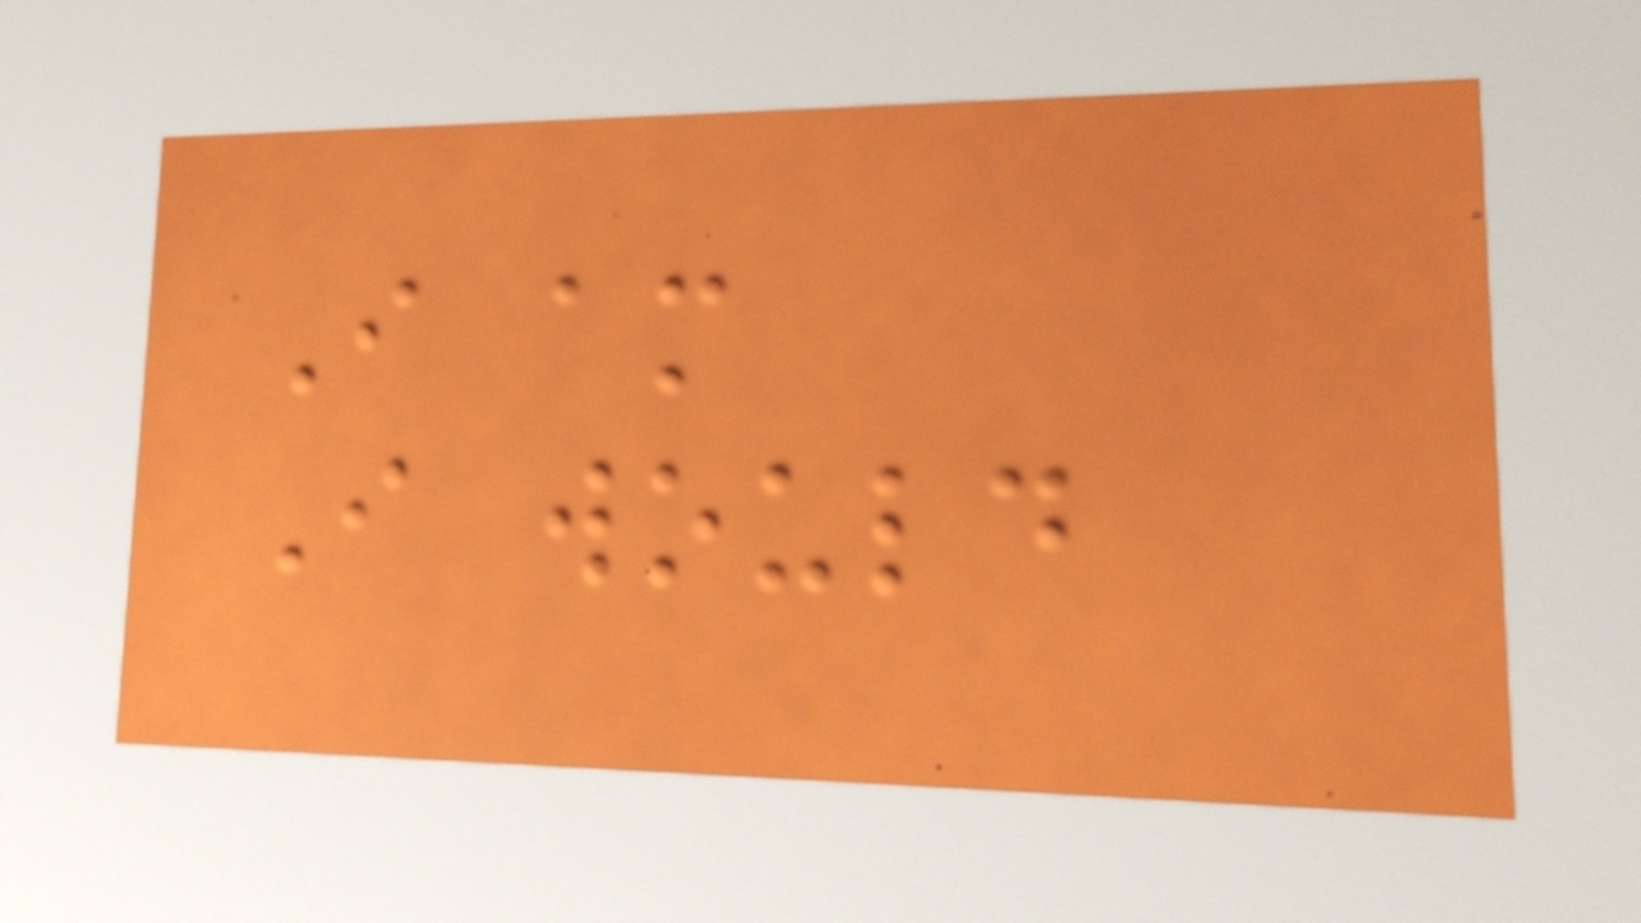I am
I would
